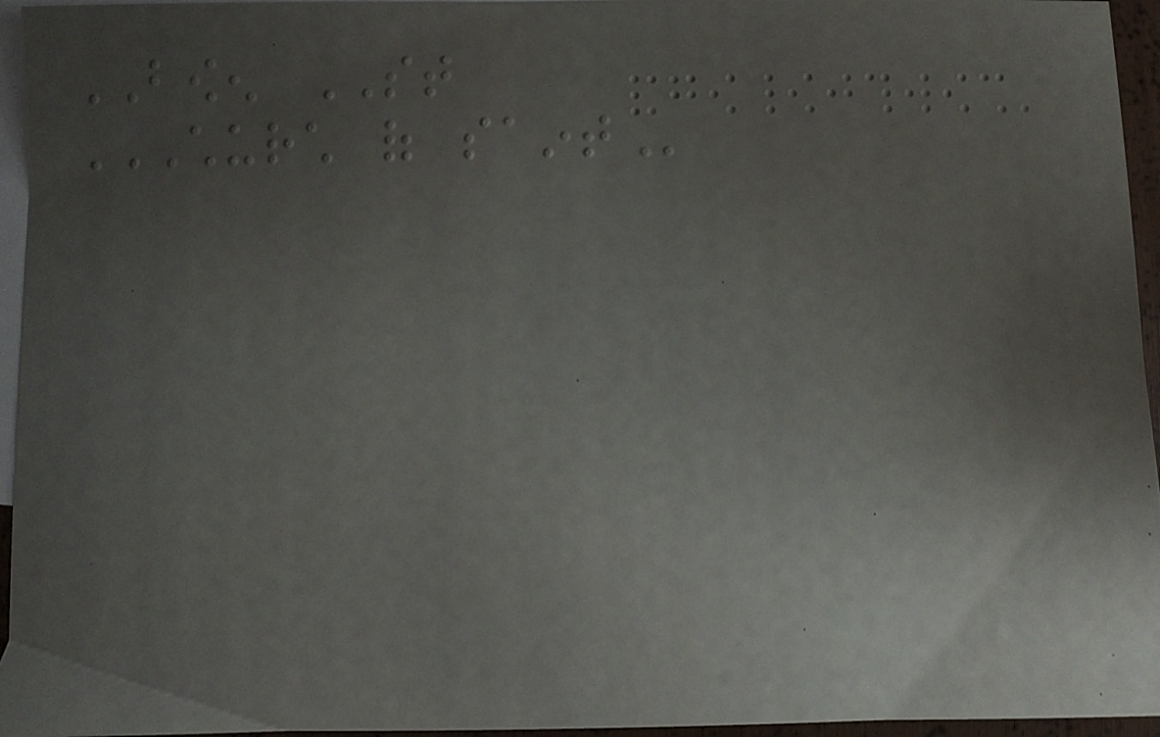BOWEN ST
CHURCH OF SAINT
